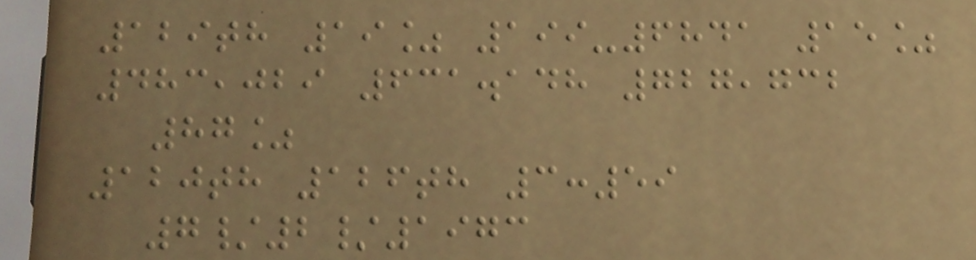129th 19% 199-6841 15%
483,029 631.148 727,732
87%
120th 126th 3:59
7/2/1973
